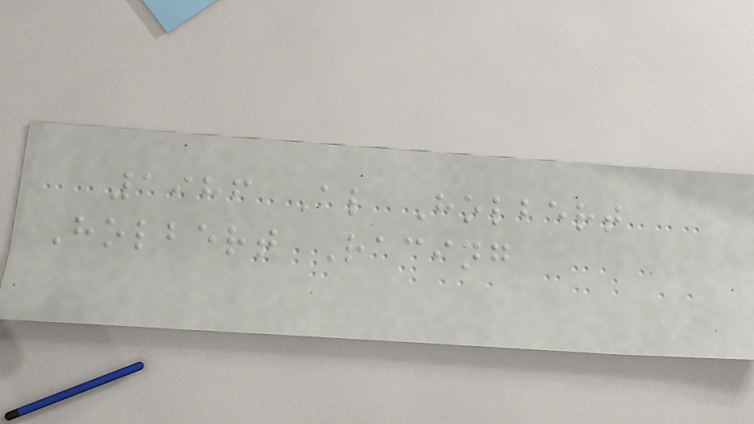1986 Al Holbert
Holbert Racing
